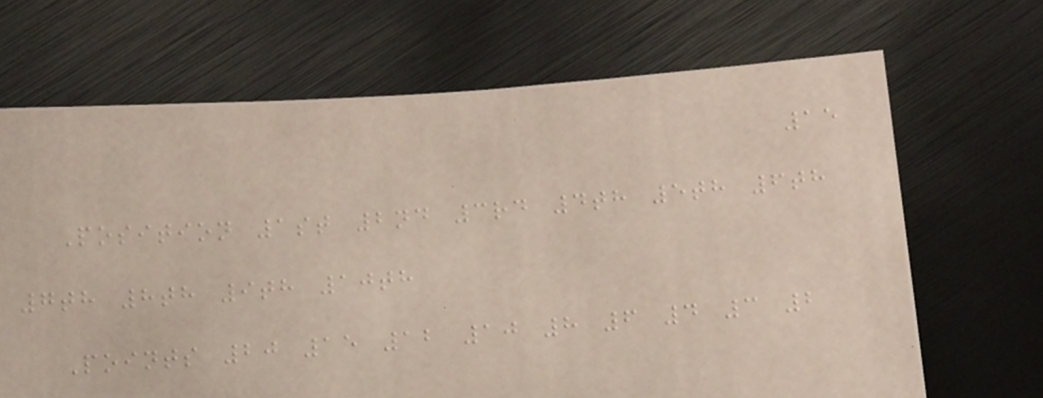15
Position 1st 2nd 3rd 4th 5th 6th
7th 8th 9th 10th
Points 20 15 12 10 8 6 4 3 2
